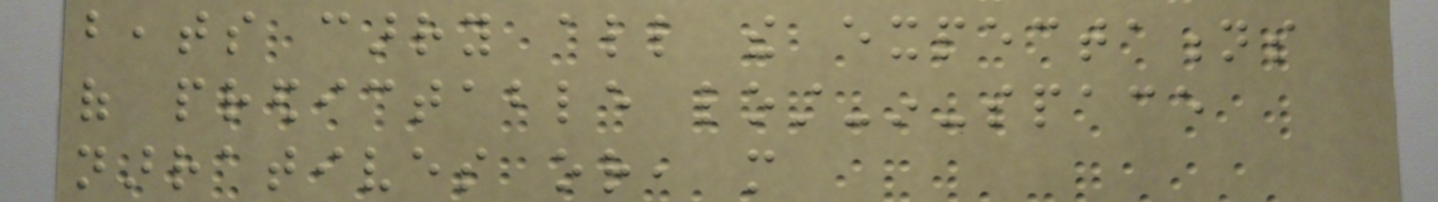beats carry all the expectations
of predictable lost-in-space
narratives or, more
